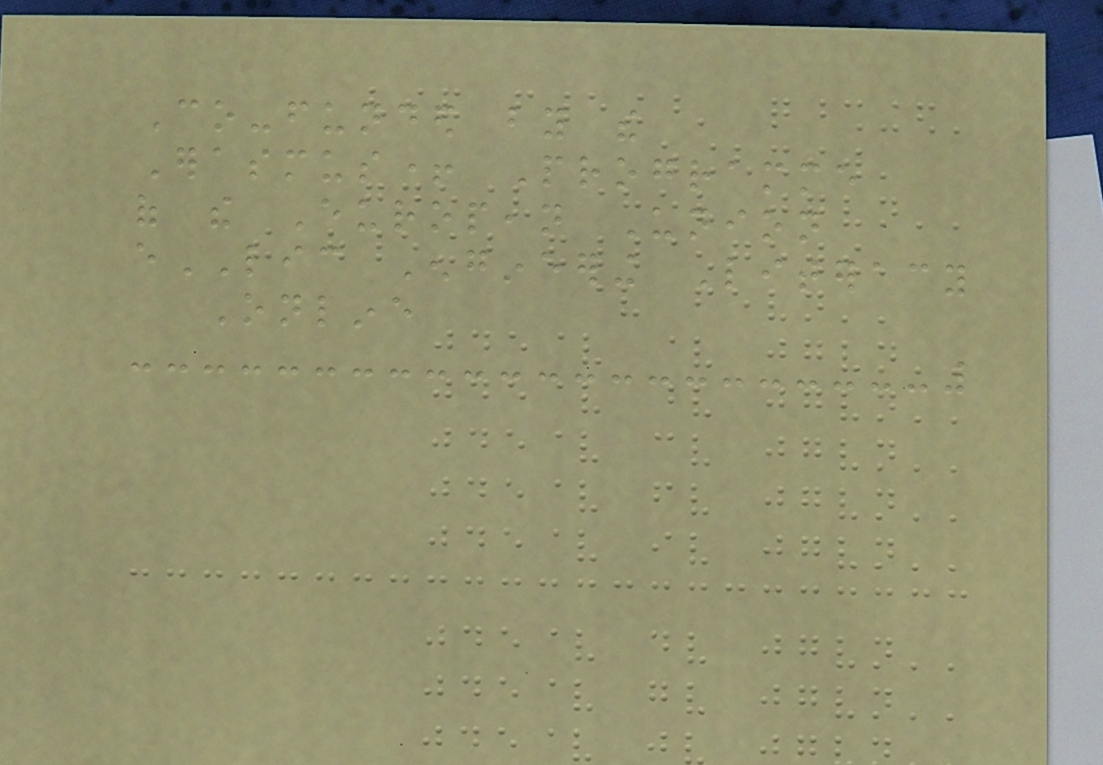Co-funded by the
Erasmus+ Programme
of the European Union
eLIC Engineering Literacy
Online
